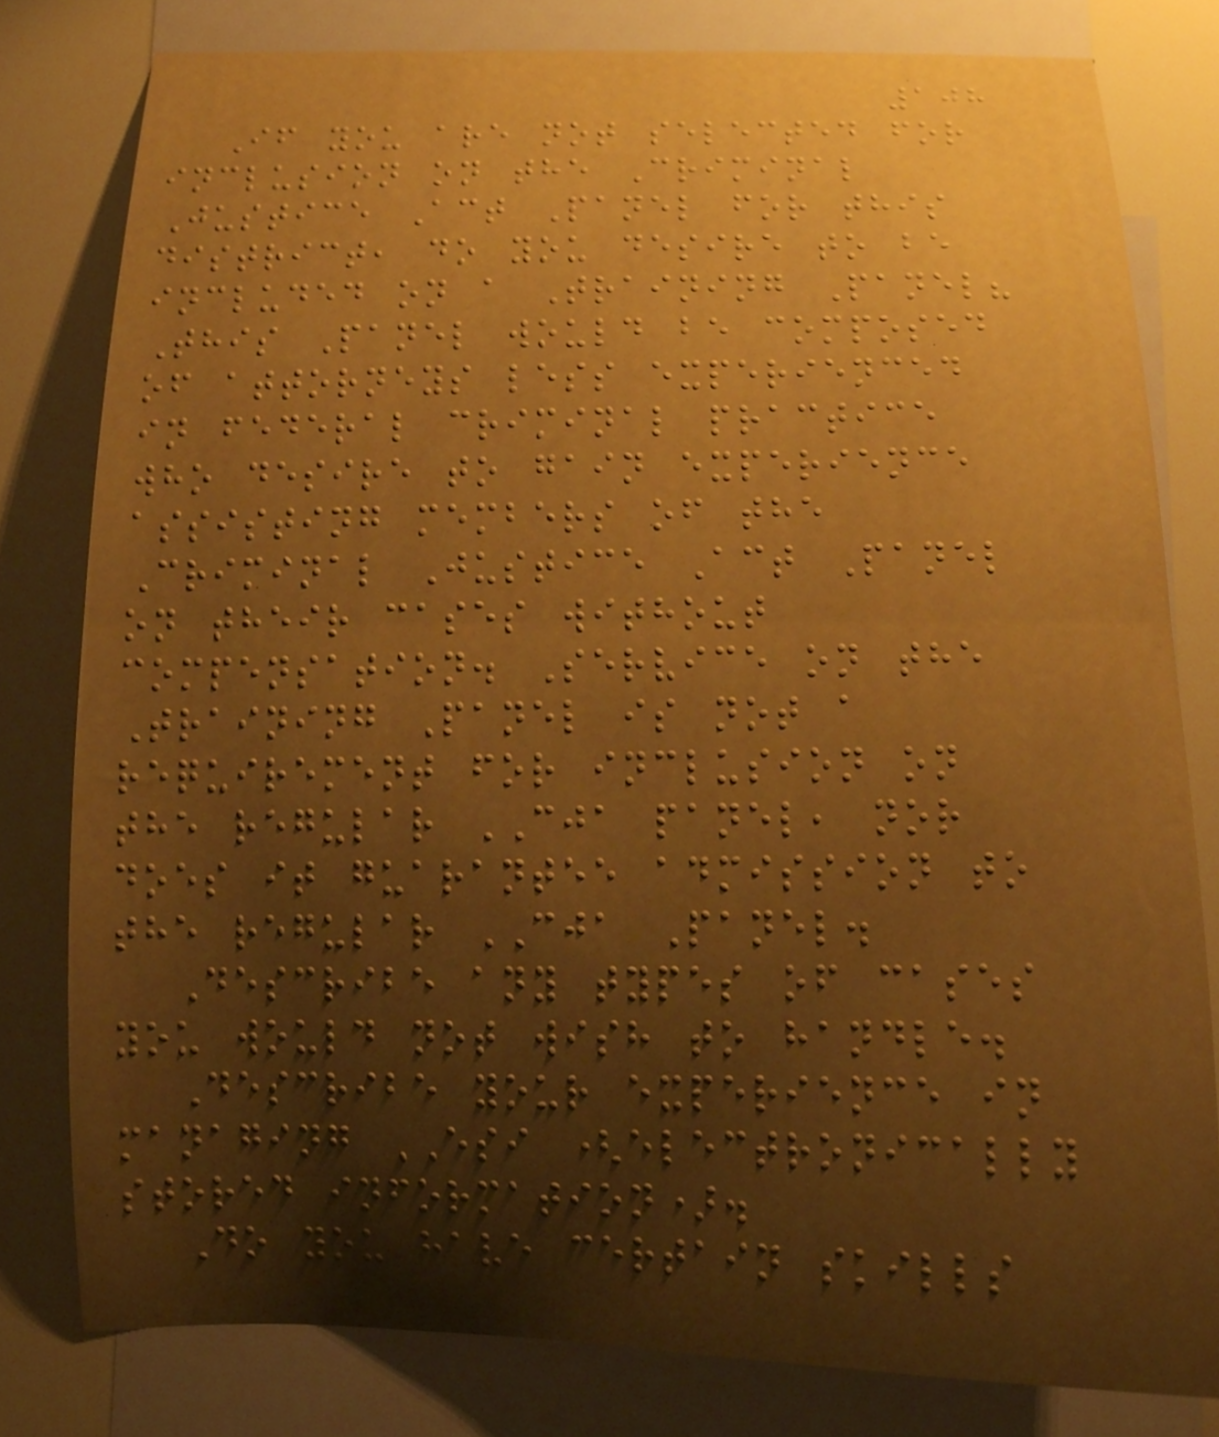108
If you are not selected for
inclusion on the Criminal
Justice Act Panel for this
district, do you desire to be
included on a Training Panel?
This Panel would be composed
of attorneys less experienced
in federal criminal practice
who desire to gain experience
assisting members of the
Criminal Justice Act Panel
on their cases without
compensation. Service on the
Training Panel is not a
requirement for inclusion on
the regular CJA panel, nor
does it guarantee admission to
the regular CJA Panel.
Describe any types of cases
you would not wish to handle.
Describe your experience in
managing ESI (electronically
stored information).
Do you have certain skills
